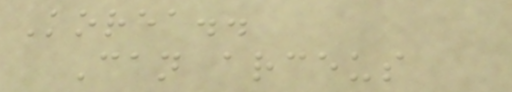Korea..
Can arceus
